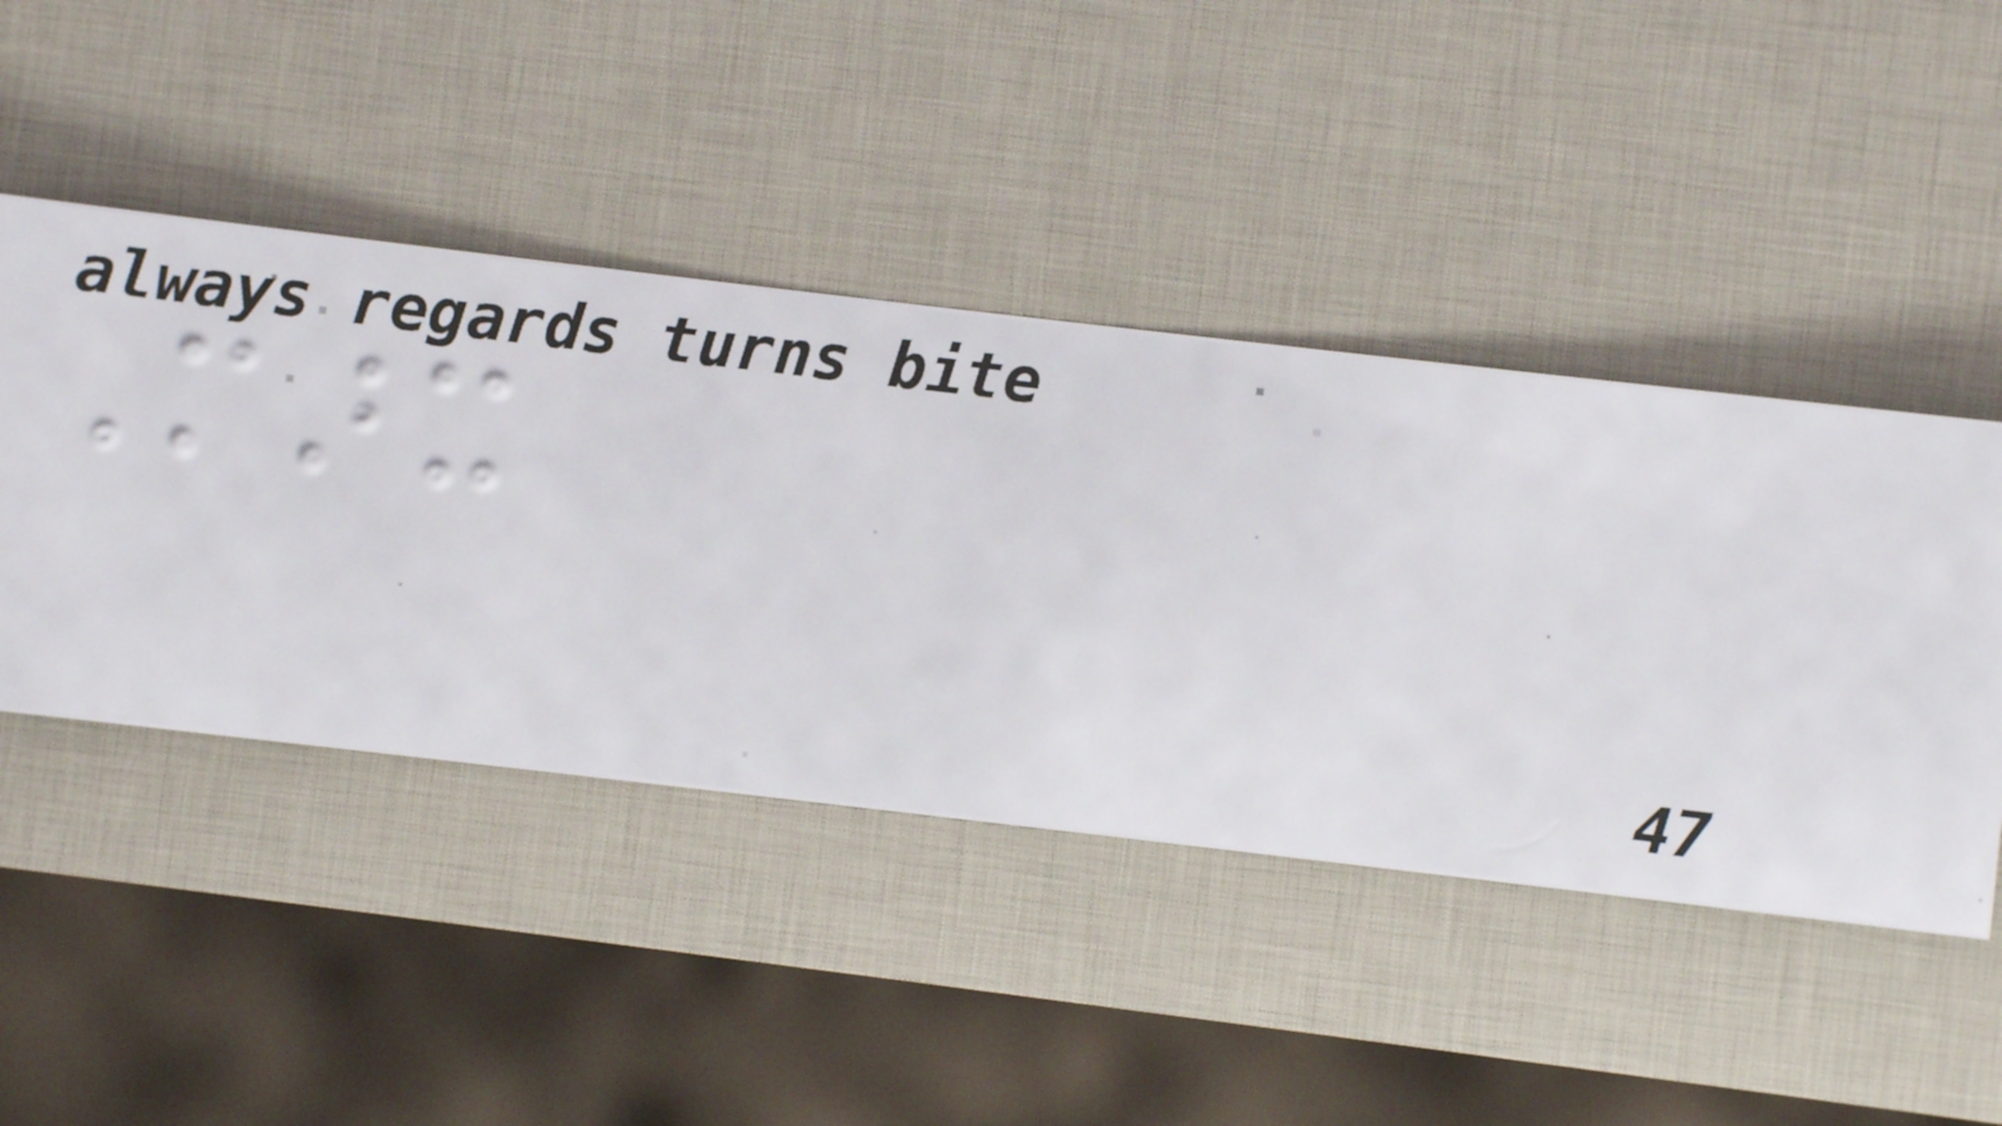Marx
